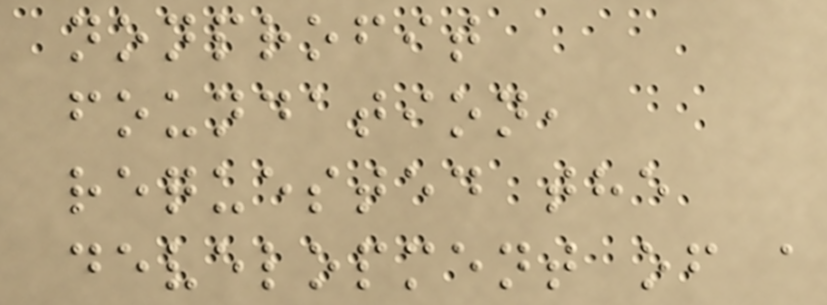nonprofit
foundation,
requested the
development of a
